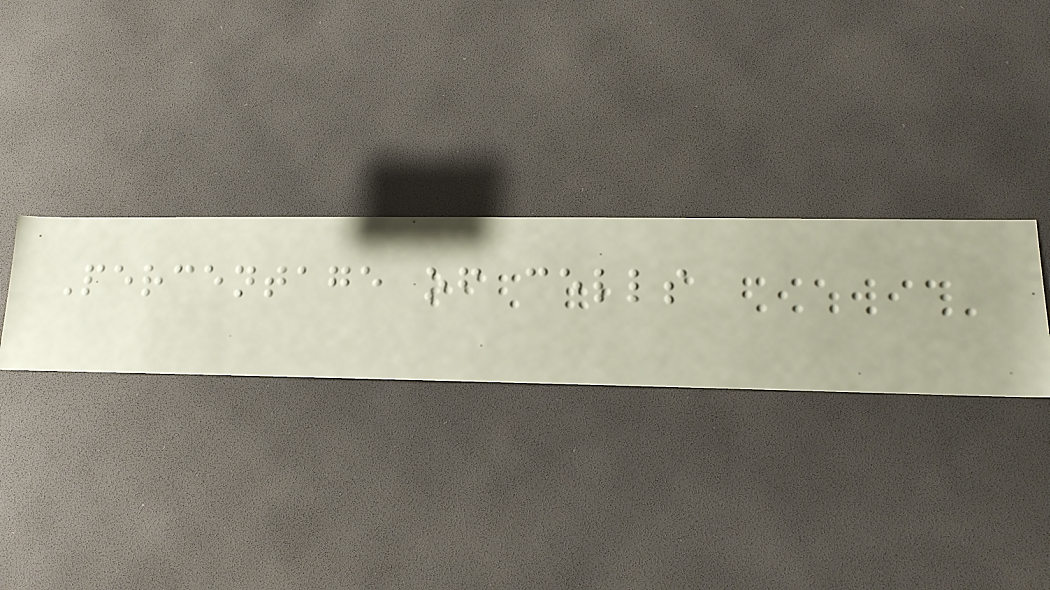Percentage of cells
